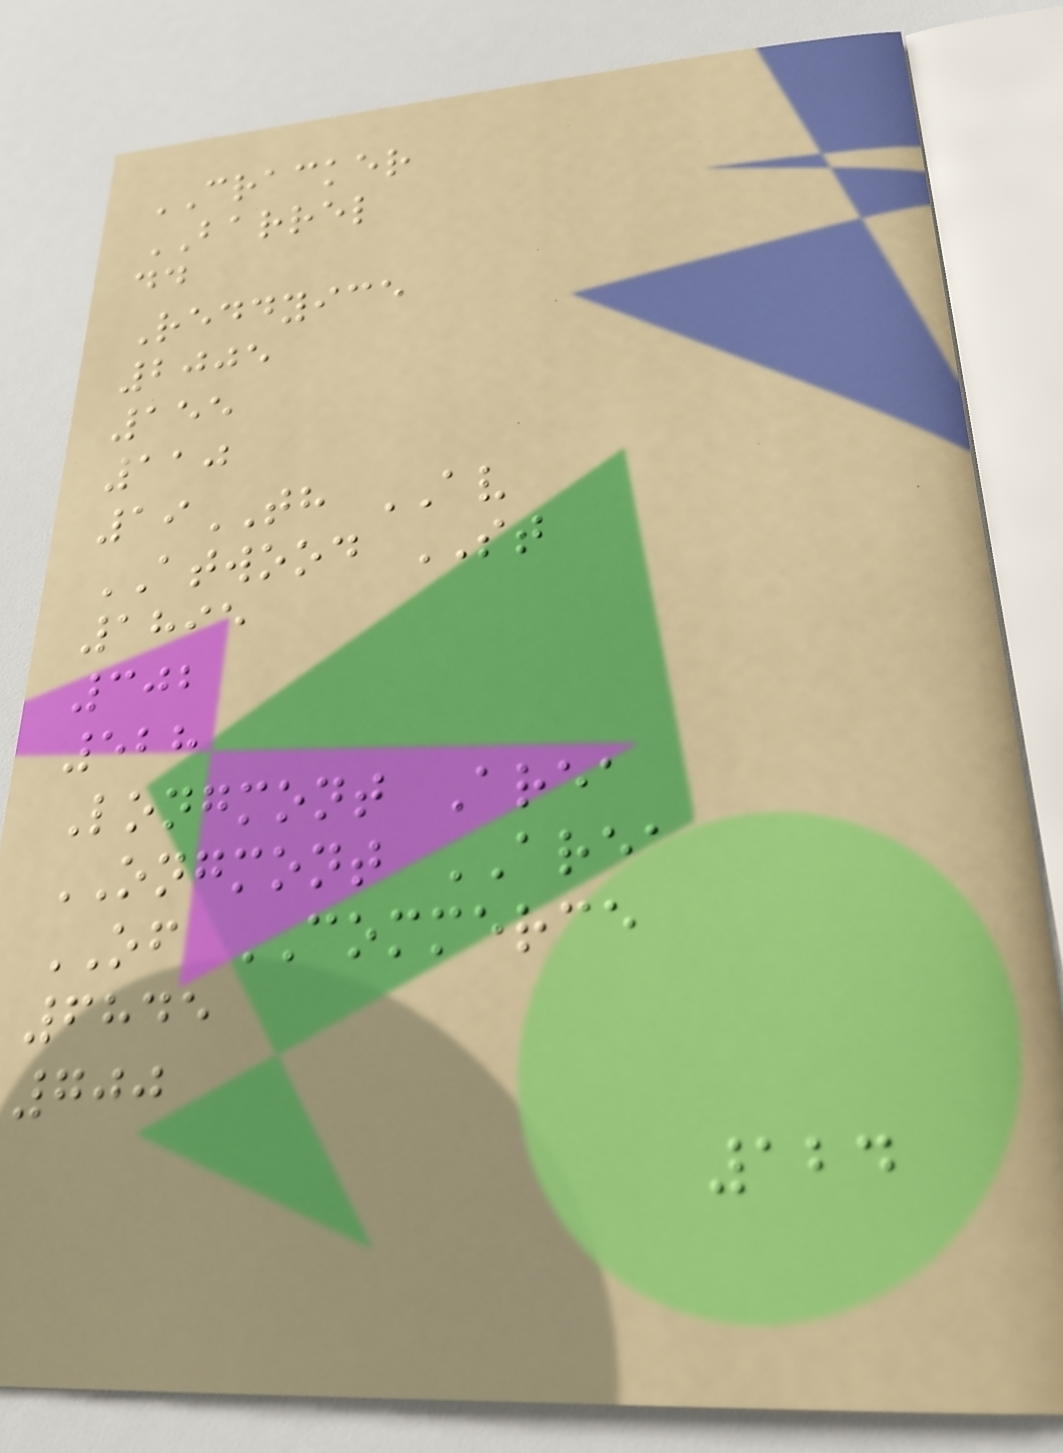CRACKER
BARREL
dd
Reddyice
2005
155
110
19TH AV
ATWOOD ST
1895
302
528
Longmont Area
ONGMONT AREA
OF COMMERCE
6845
700
124
